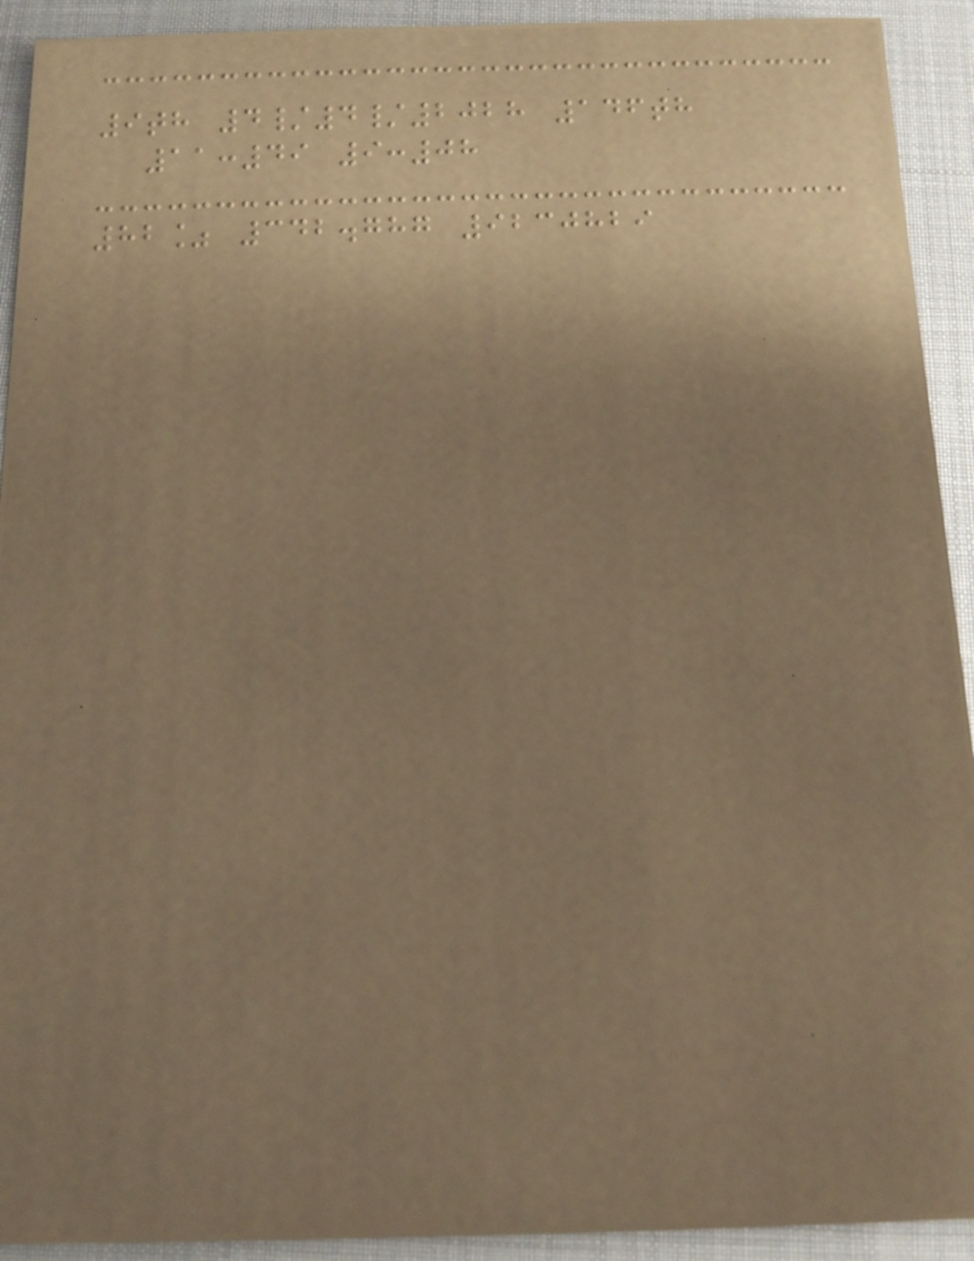9th 4/4/2028 146th
11:49 9:08
82% 342.787 9230829
